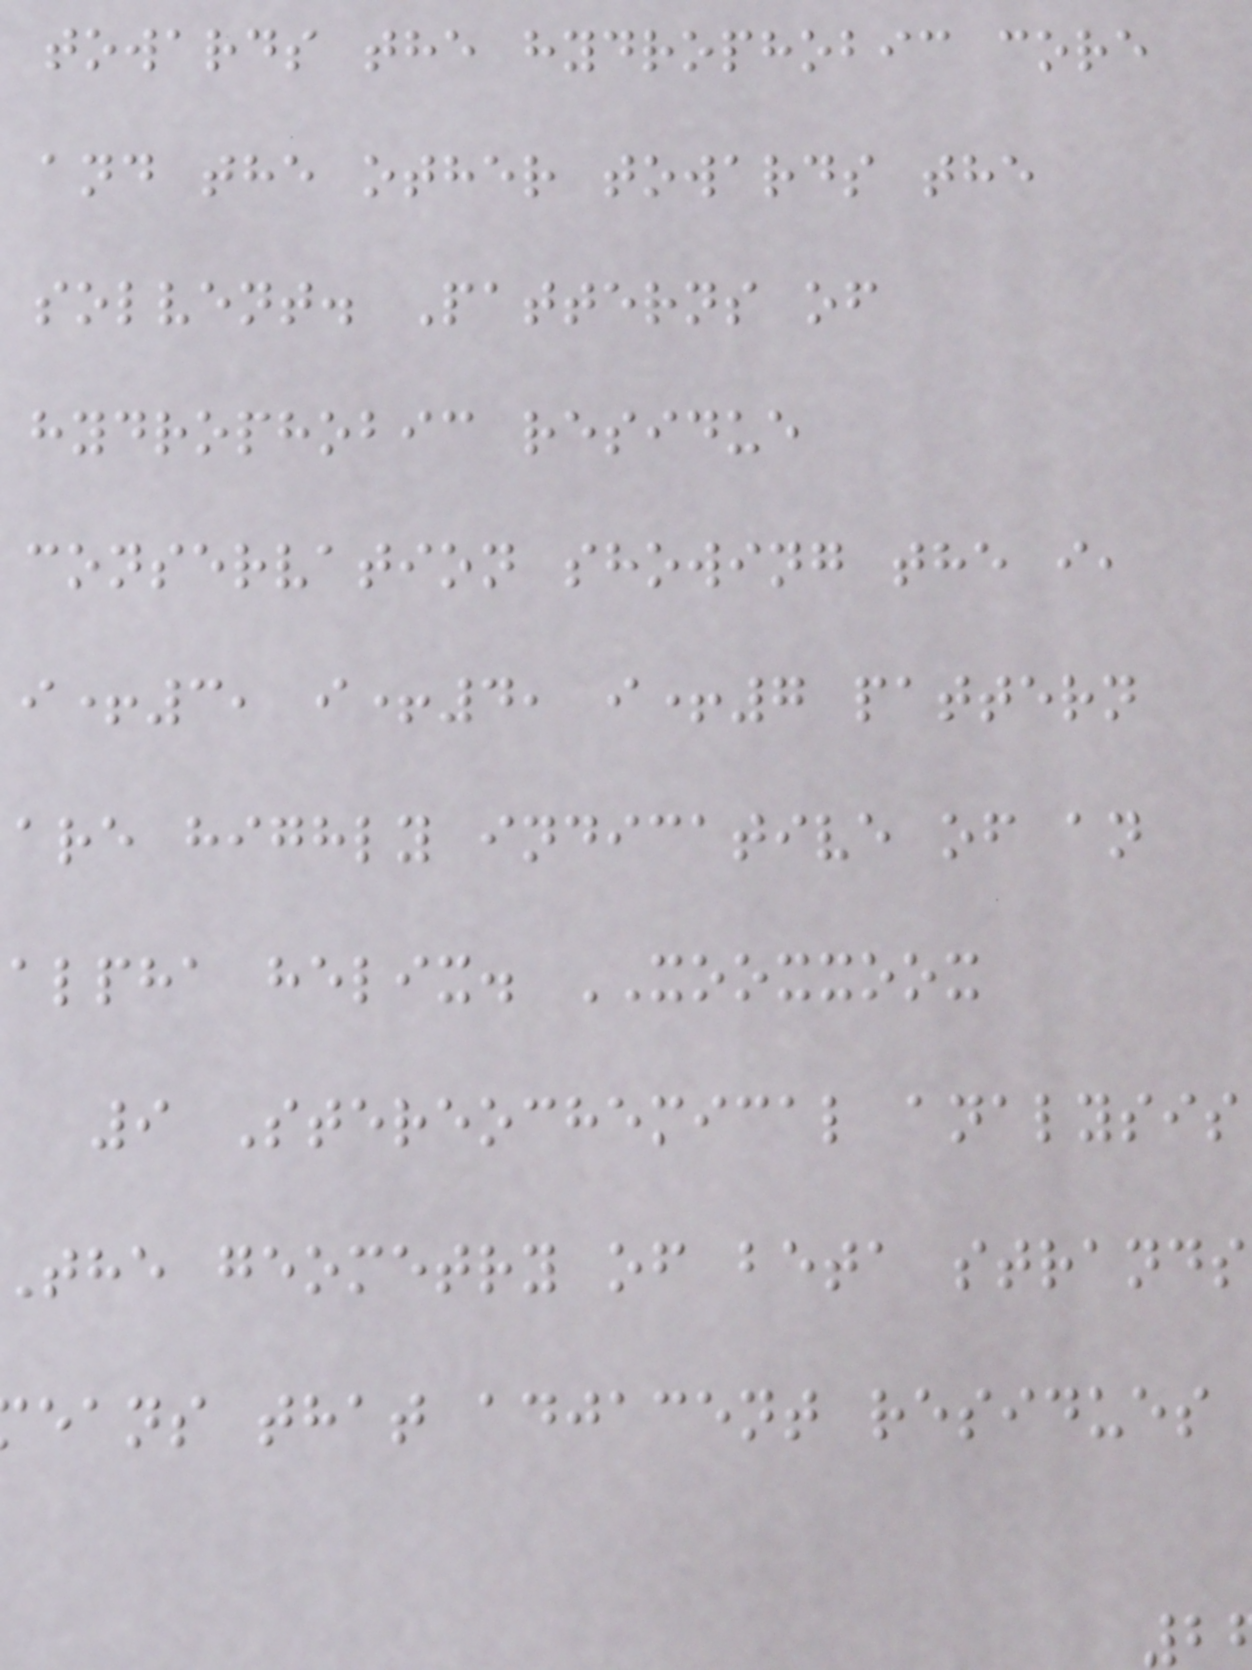towards the hydrophobic core
and the other towards the
solvent. Patterns of
hydrophobic residue
conservation showing the i,
i+3, i+4, i+7 pattern
are highly indicative of an
alpha helix. XOOXXOOX
9 Stereochemical analysis
the geometry of beta strands
eans that adjacent residues
